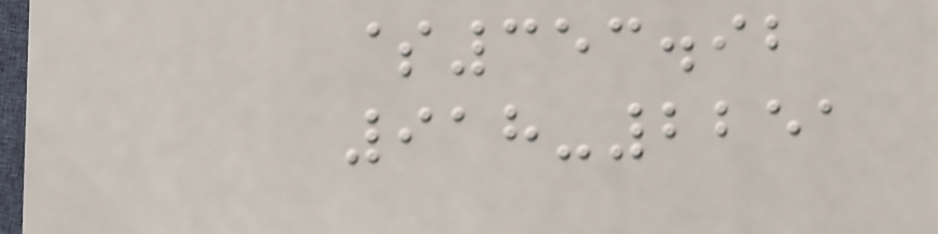$353.92
918-2251
